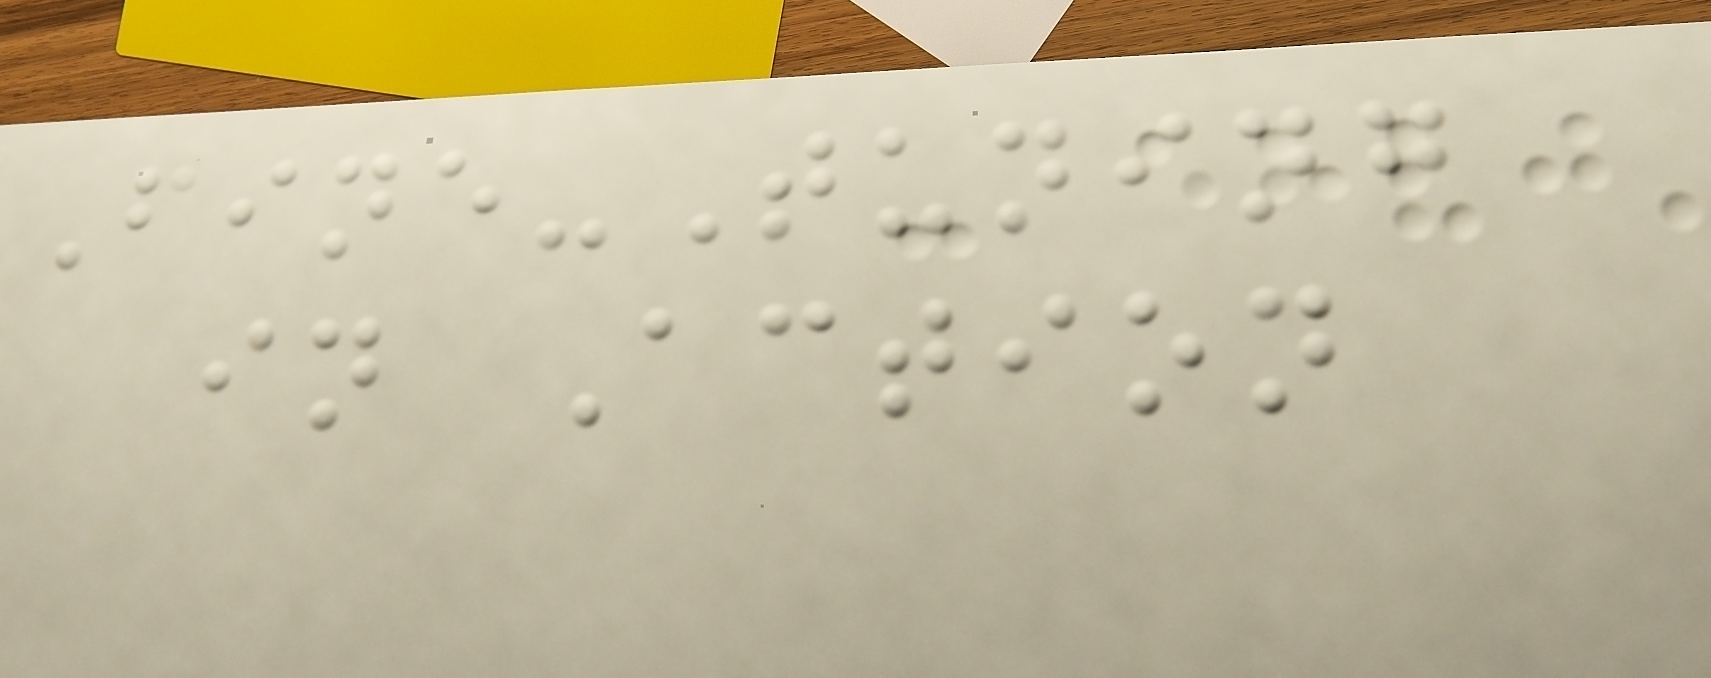Fine-Tuning
in Action
